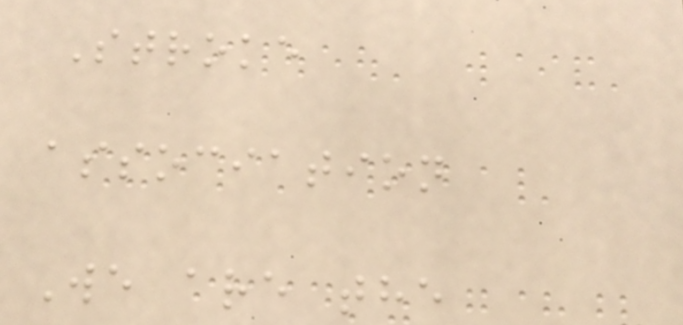Stroke
association
We are the
